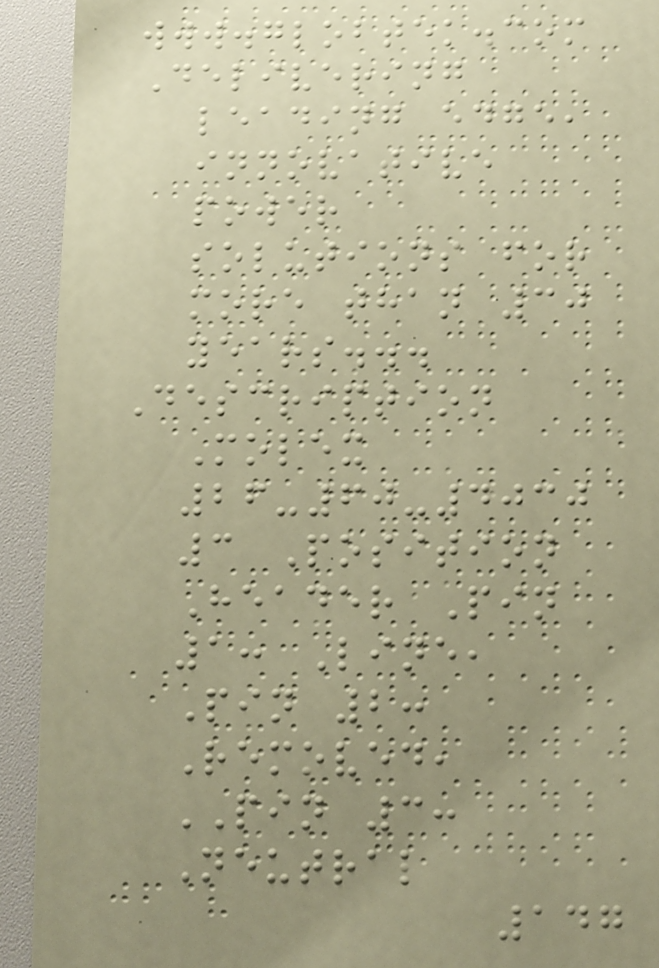www.globtek.com
Delivering
leading edge,
innovative
power
solutions for
more than 30
years...
Description
Molex
26-60-4030
3 Position
Header Pin
1: Line,
Pin 2:
Removed,
PIN 3:
Neutral
147
